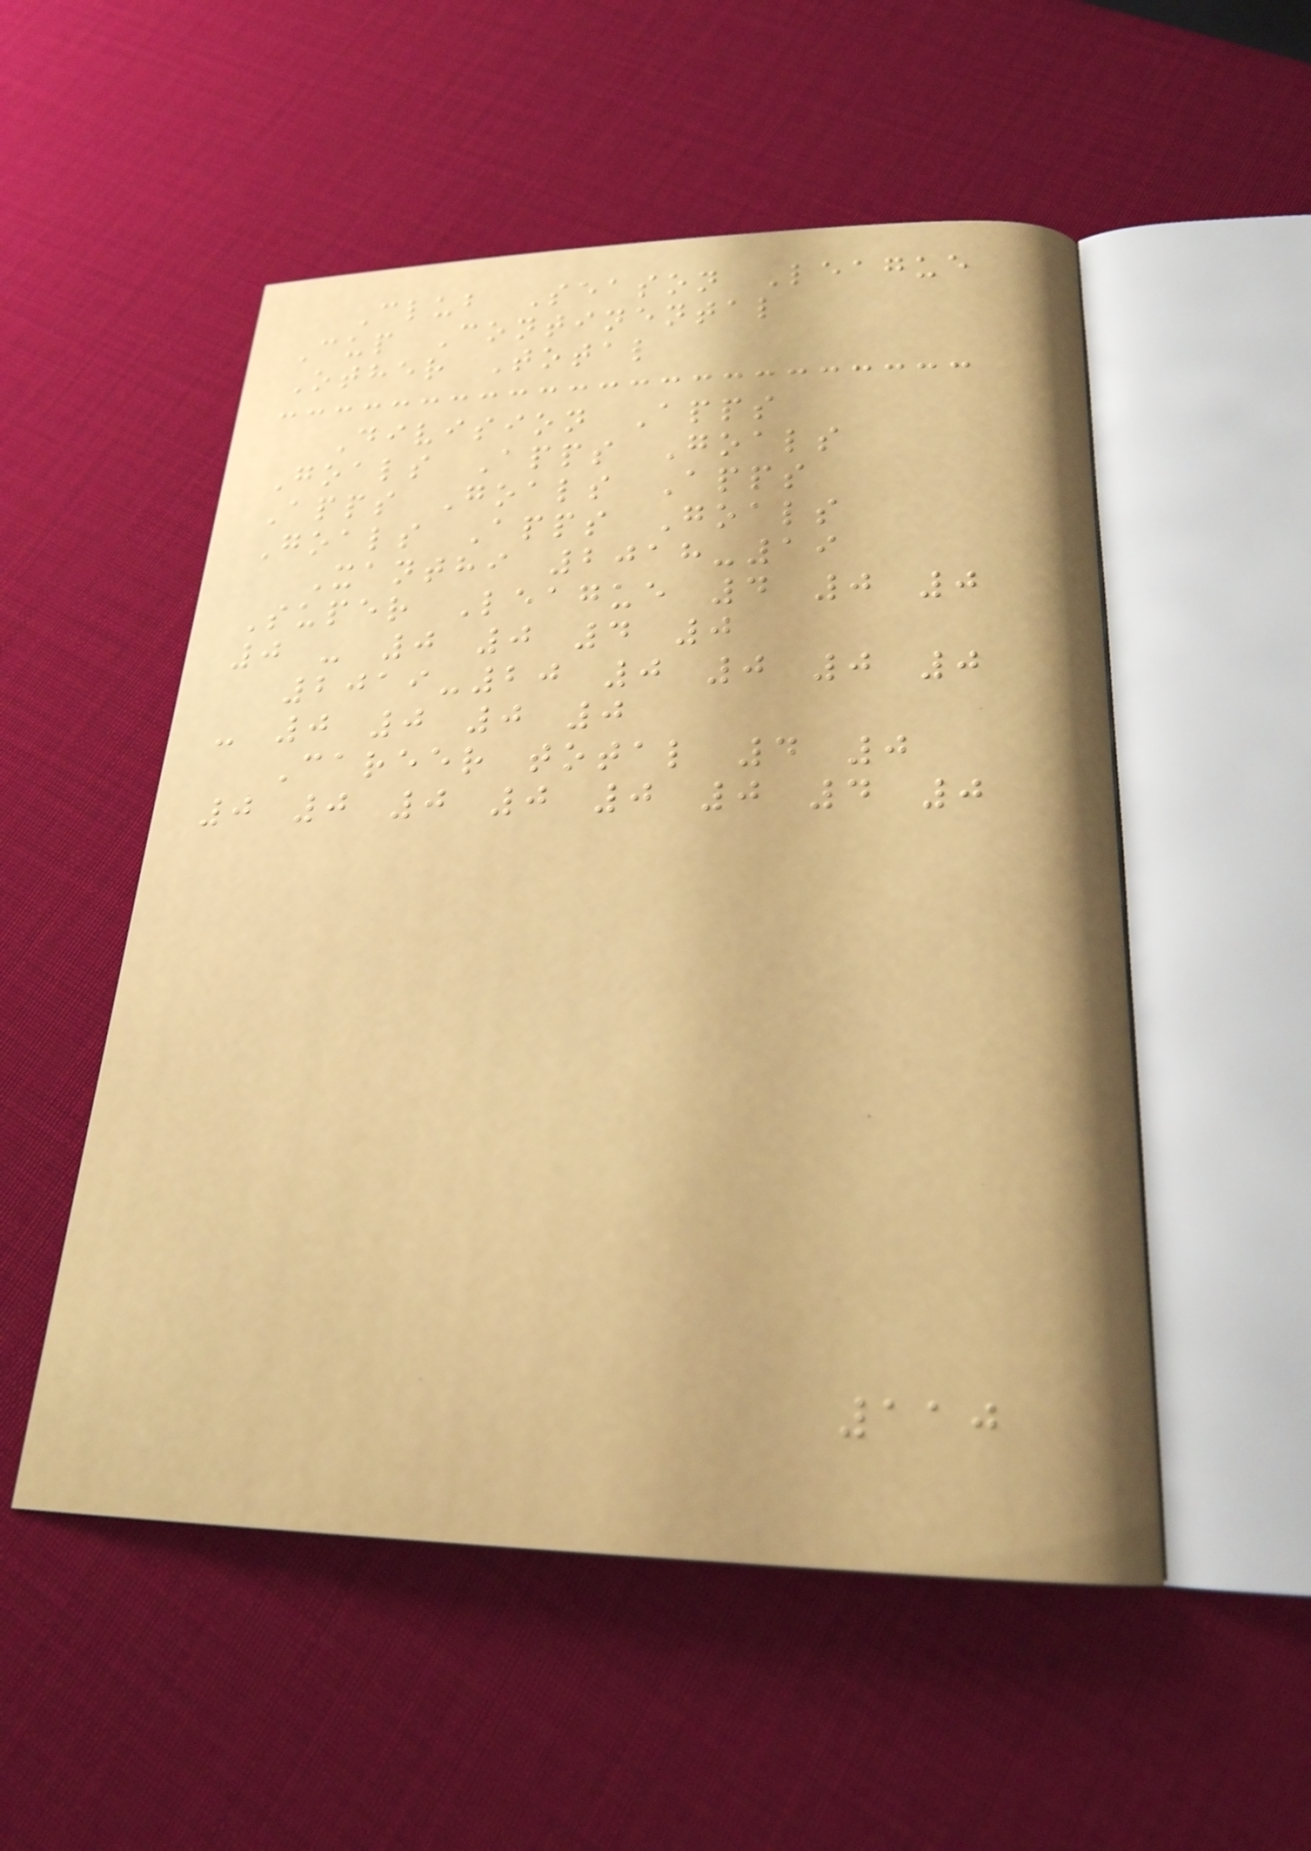Club Season League
Cup Continental
Other Total
Division Apps
Goals Apps Goals
Apps Goals Apps
Goals Apps Goals
Xanthi 2018-19
Super League 4 0 0
0 - 0 0 4 0
2019-20 0 0 0 0
- 0 0 0 0
Career total 4 0
0 0 0 0 0 0 4 0
110
